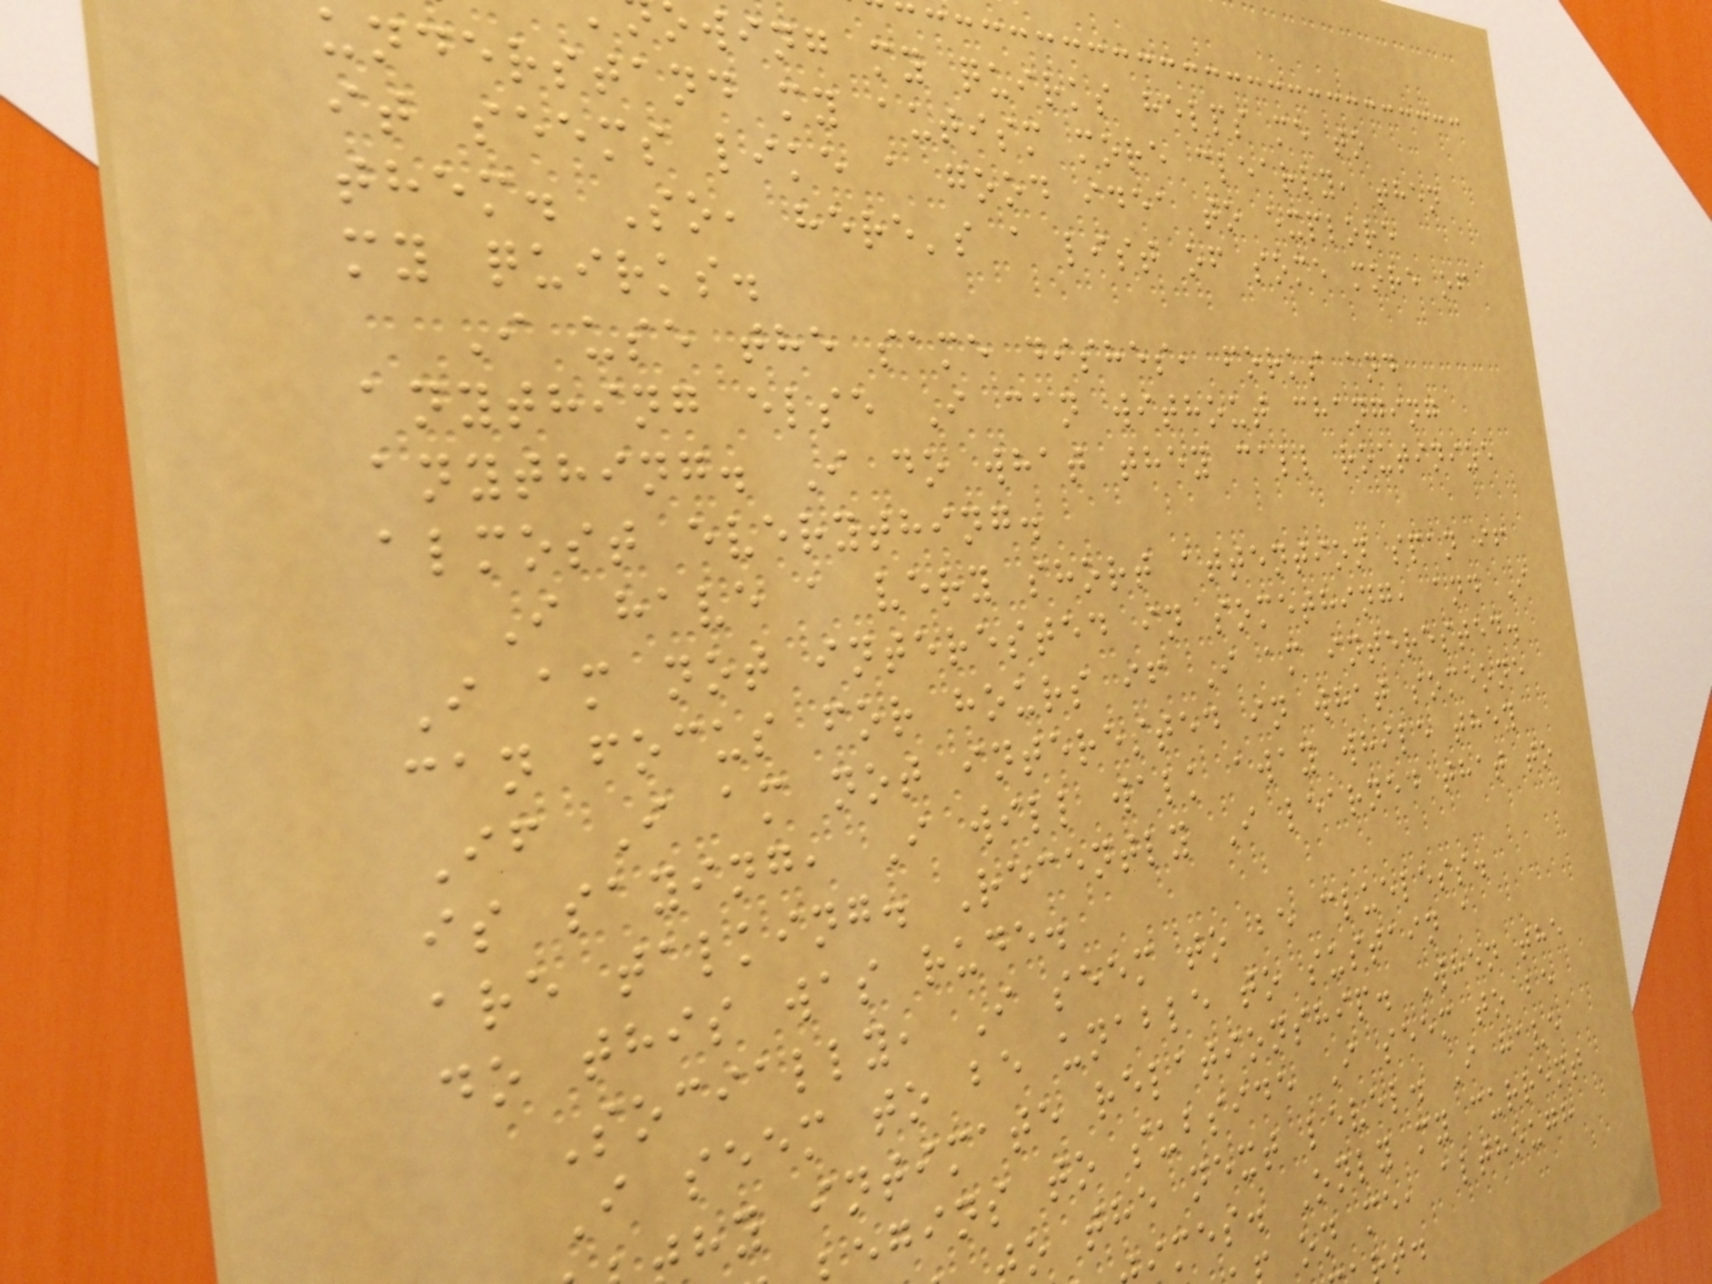wing my quirks helps me to
understand my autism more clearly, then
it seems like a good idea to explore
them. So, here's a list of some more of
my quirks.
I use the same dishes, forks and
anything else I can without changing
anything. I do what they call routinize
almost everything.
I have a very short attention span if
I am not interested in something, and I
can focus for hours if I am interested.
If I am not interested in what someone
is saying, I will walk away while they
are talking. Recently I learned that to
do this was rude.
Socially, I seem to be clueless.
I seem to be unable to sustain a
hy intimate relationship. When the
egins to subside I seem to be
o the next level. I have
imes. Only my current
on me, although
